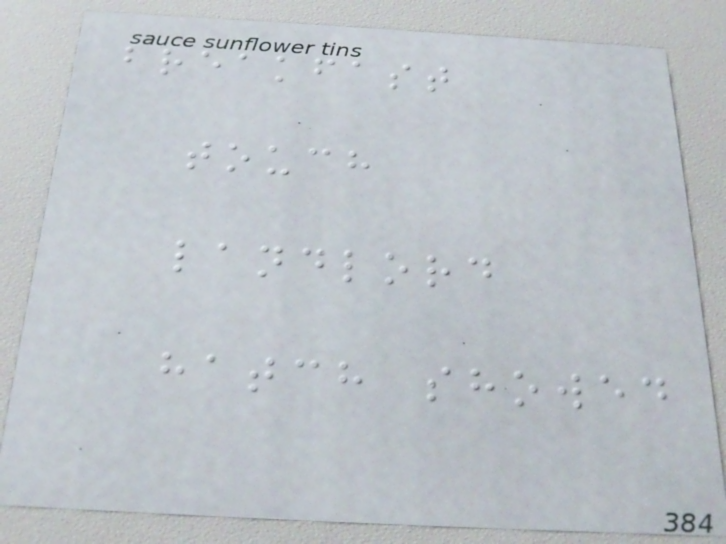breakfast
touch
landlord
hatch showed
